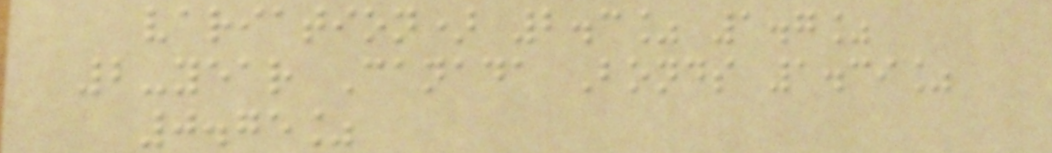variation) 2.3% 1.7%
2-year Canada Bonds 1.39%
0.75%
